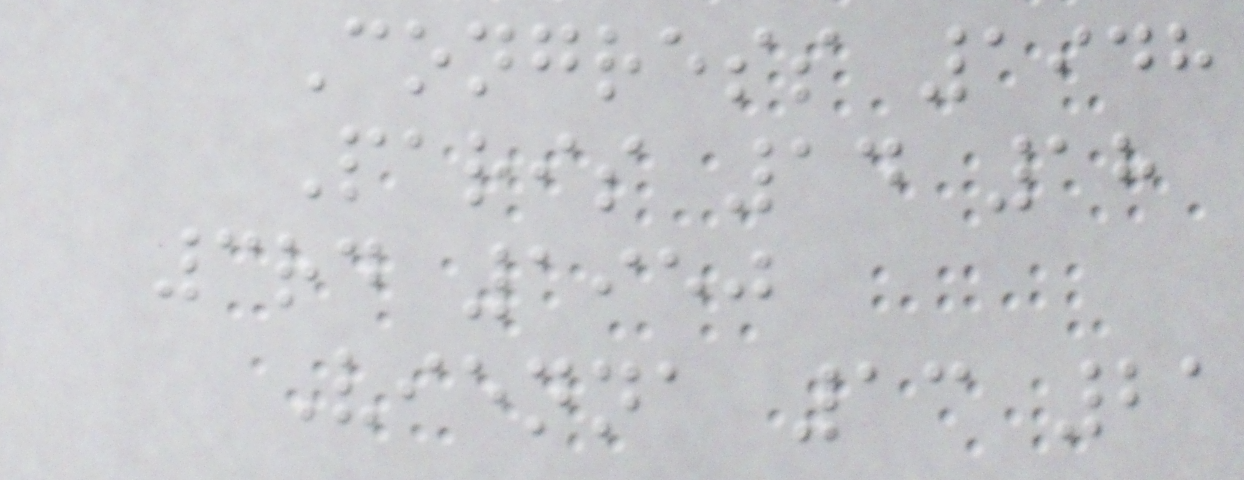Congress 1948
Paris 14 18
3rd 1950
Vienna 13 21
